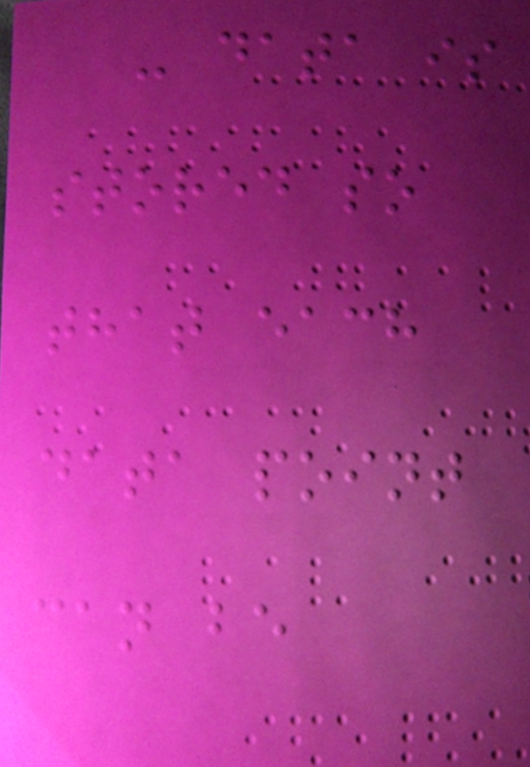- data is
stored so
that each
data point
can be
